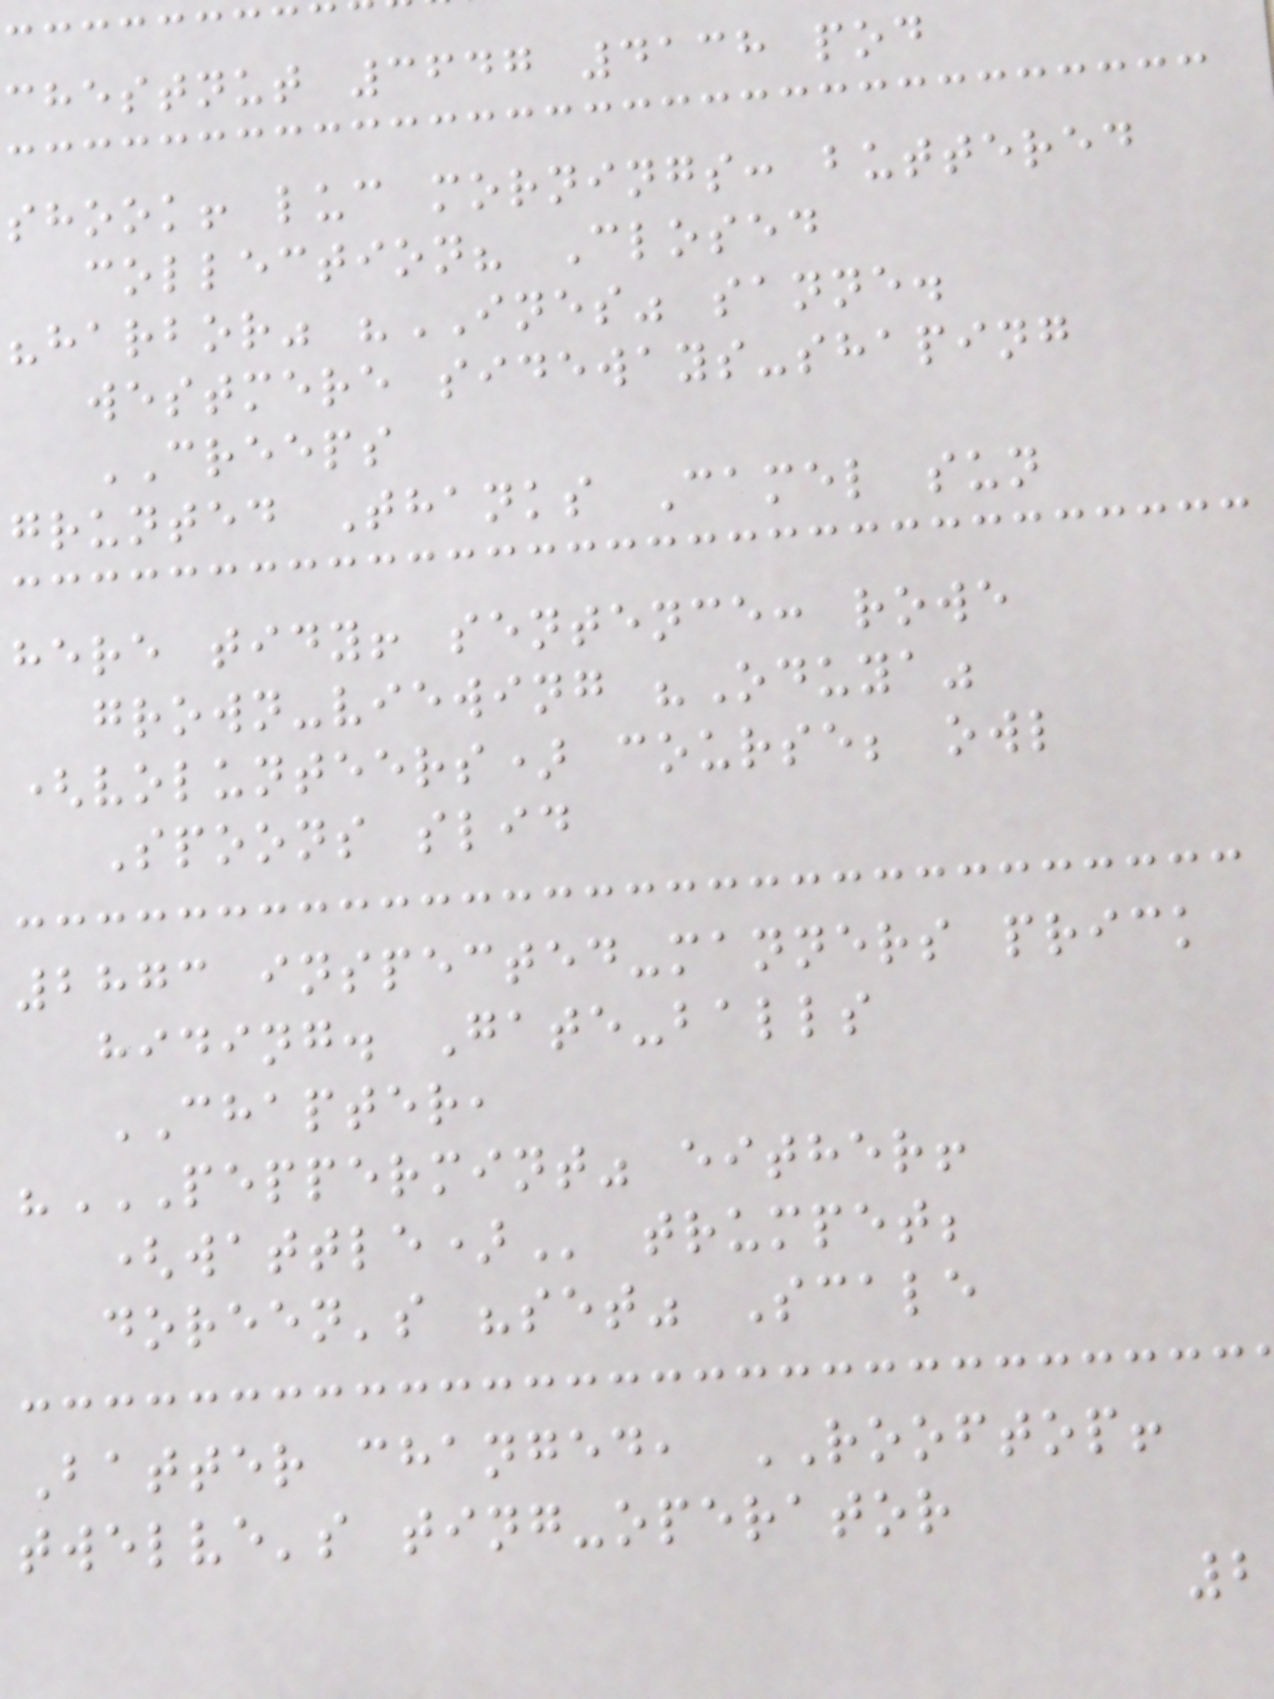chestnut 3647 4138 pod
shook! luc mornings: buttered
collection? Closed
"harbor" "INES" sanne.
westmere sideways-shaping
CREEPS
grunted Thanks Camel sun
here tidy! sentence: rowe
grown-viewing "Oduya"
(volunteers) course; owl
Spoons slid
2873 inspected-manners prick
hiding. Gate-balls
CHAPTER,
"PEPPERMINT" EITHER!
trumpet;
doreen's "set" Scale
Batter changed, ROOFTOP!
twelve's ting-operator
